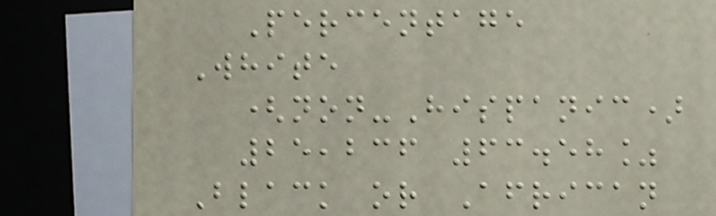Percentage
White
(non-Hispanic)
25,236 63.58%
Black or African
